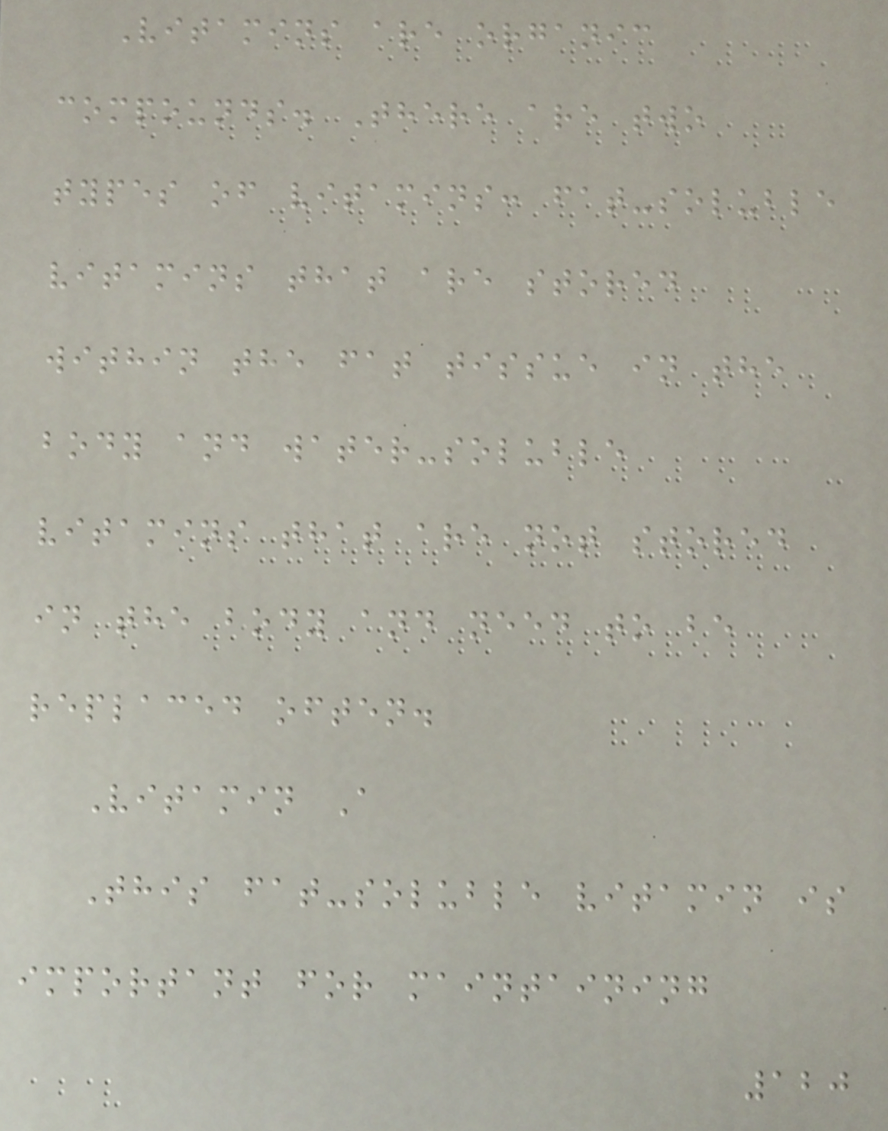Vitamins are organic
compounds. There are two
types of vitamins: fat-soluble
vitamins that are stored
within the fat tissue in the
body and water-soluble
vitamins that are not stored
in the body and need to be
replaced often.
Vitamin A
This fat-soluble vitamin is
important for maintaining
120
